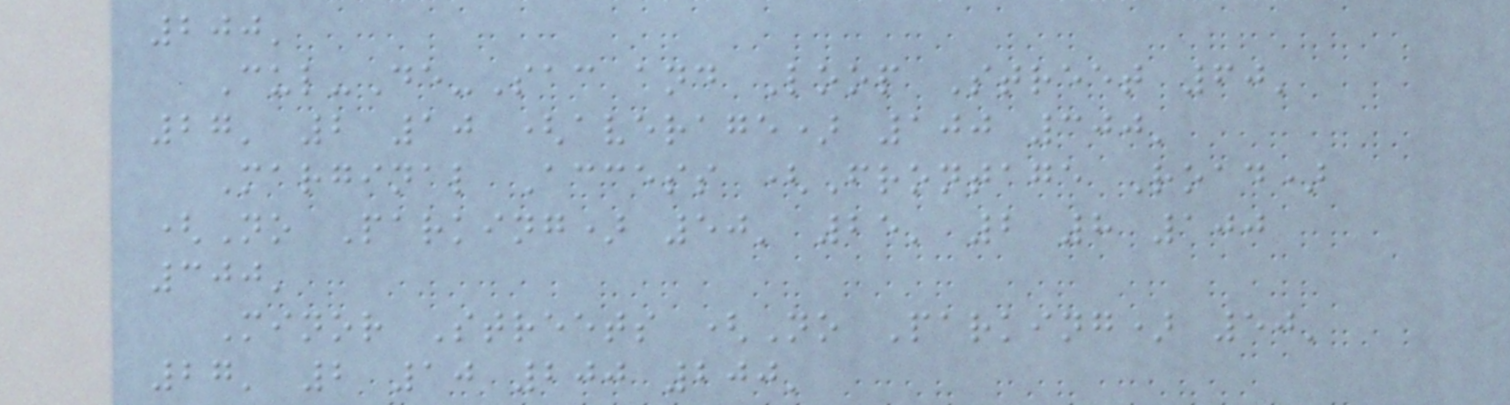200'
Cul-De-Sac and Loop Street 60'
27' 2 10 (average) 100 300'
Marginal Access (Frontage Road)
(No Parking) 50' 25' 2 8 100
300'
Minor Streets (No Parking) 50'
27' 2 10 200 200'
